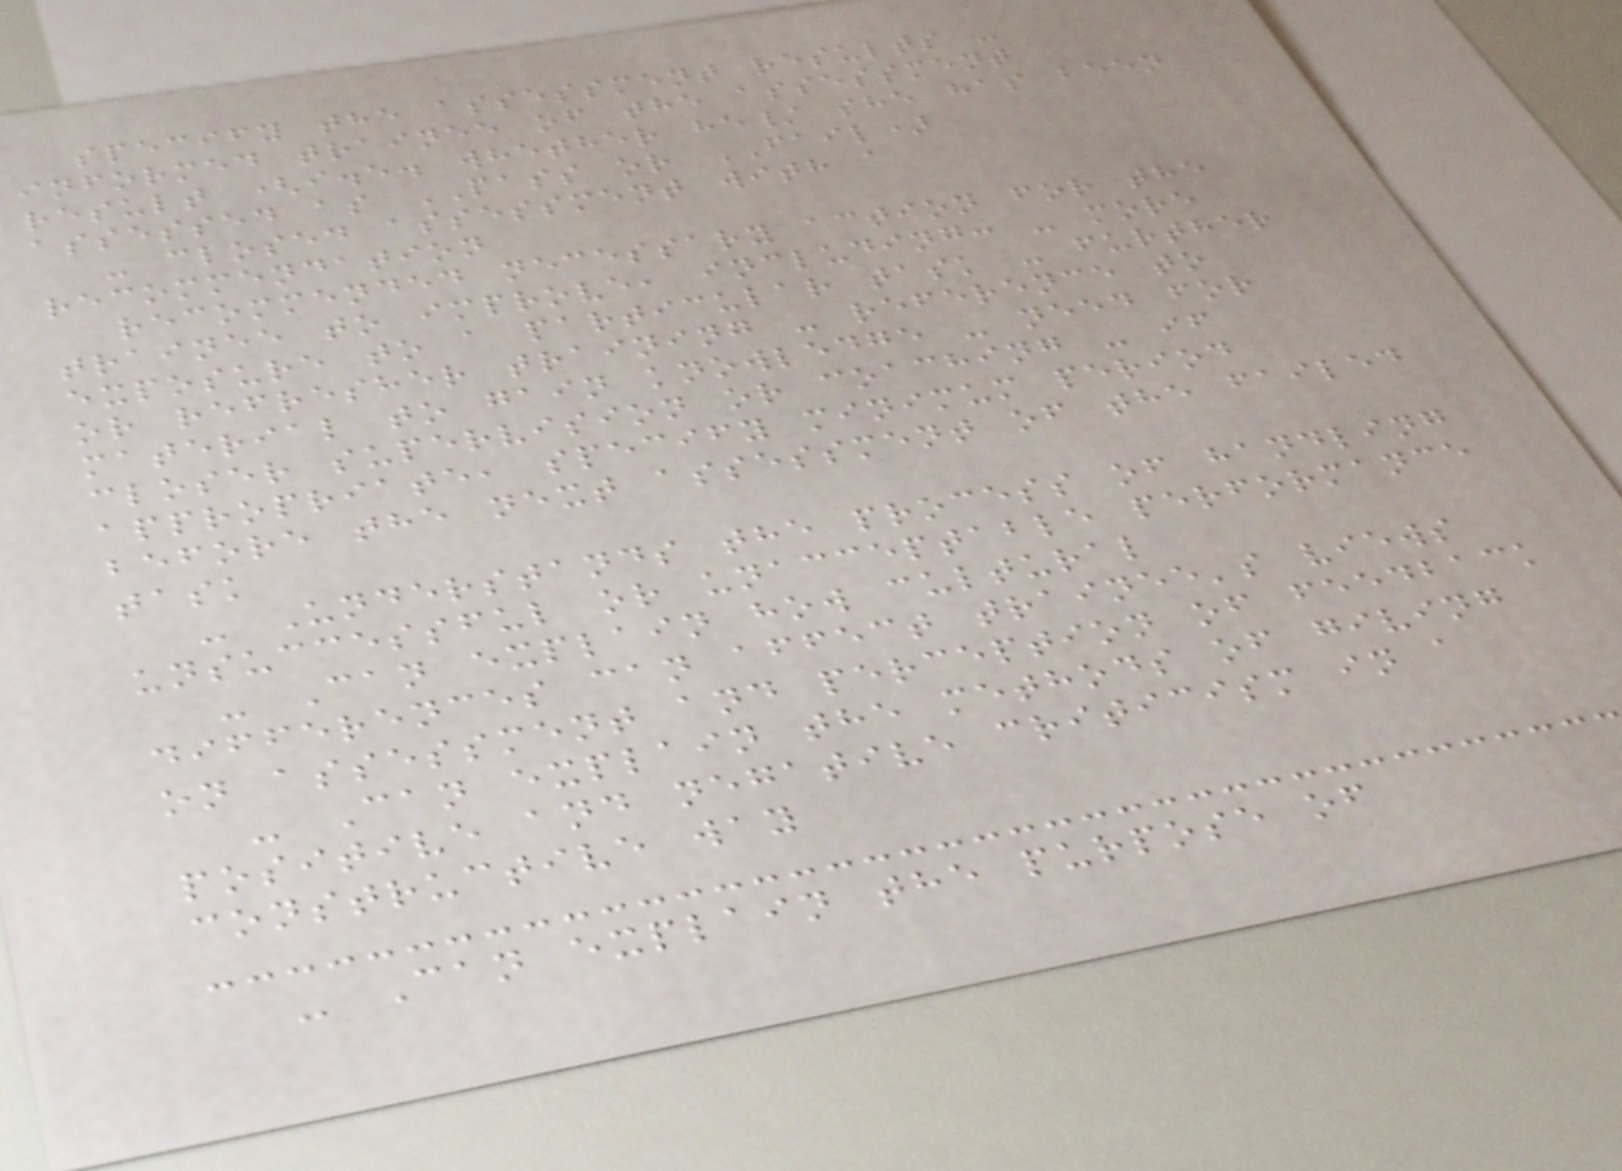specify the assessment results -
informed trainee of the assessment
result (i.e. whether he/ she has been
assessed as PASS or FAIL)
- closed assessment with a
recommendation
recommended necessary action for the
trainee to improve, including: - more
exposure to a particular task - further
or refresher training - reference to
material to gain knowledge - need for
closer supervision or coaching - if
appropriate, specify minimum period
before the next assessment of the failed
task
- Understands the process of handling
unsuccessful or unacceptable performance
- Can explain how cultural
differences can affect trainee's views
on assessment and perception of feedback
- Can explain the methods of giving
positive and negative criticism in a
constructive way
- Can explain the purpose of
